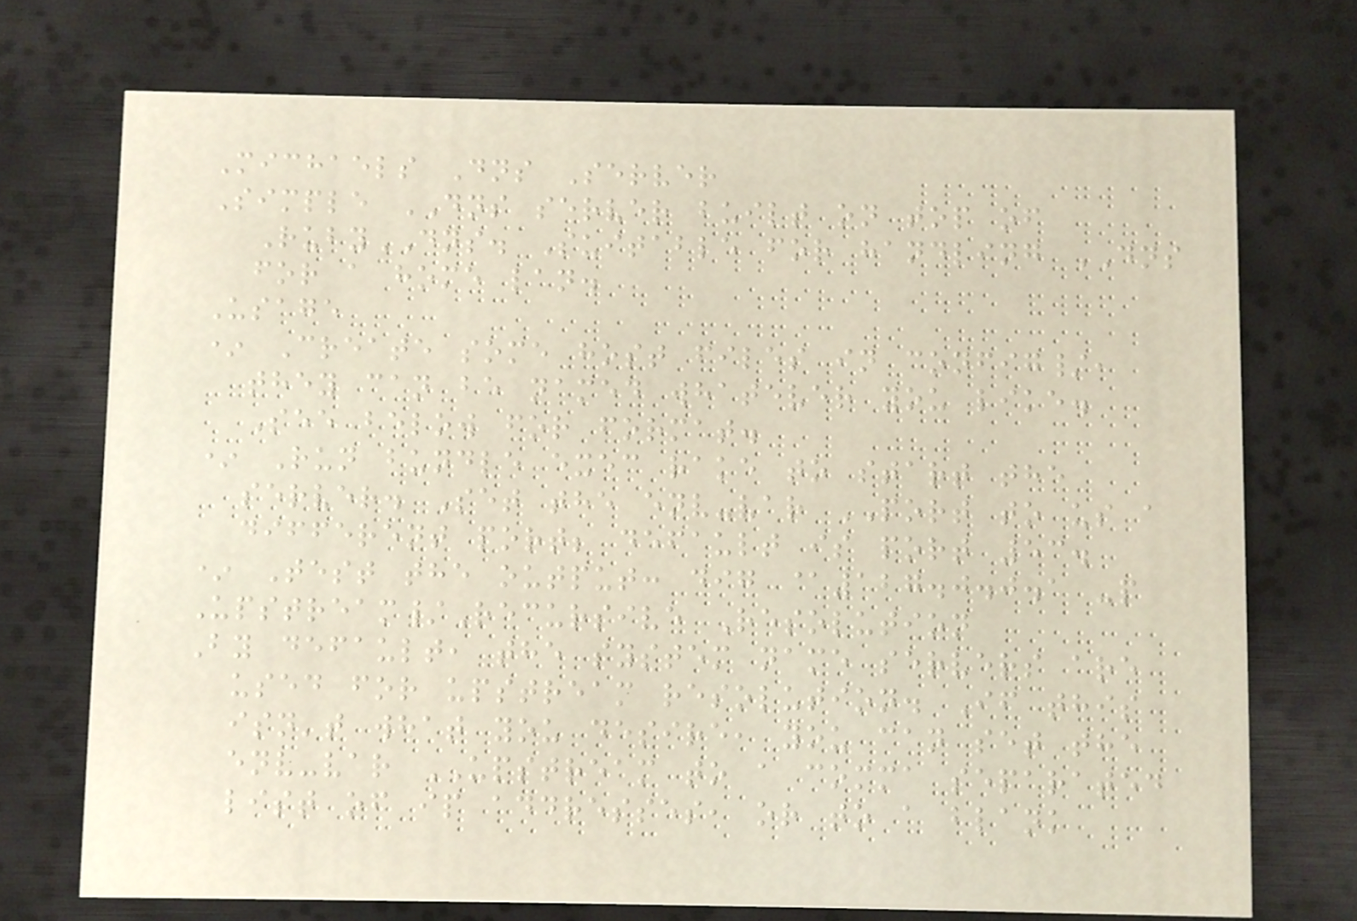Michaels Dns Server
Simple DNS server built on top of
RubyDNS. Suitable for handling DNS
for a home lan.
Usage
* Create some host files in config/,
they can be named whatever you like.
See below for format.
* Run bundle exec rake to start the
server. Set the env-var PORT to us a
different port; default is port 53.
* Test the output: dig @127.0.0.1 -p
Upstream/Recursive Resolution
By default, the system name servers are
used for upstream resolution. If this
isn't what you desire, you can set the
env-var UPSTREAM to a comma separated
list of ip addresses, or to a blank
